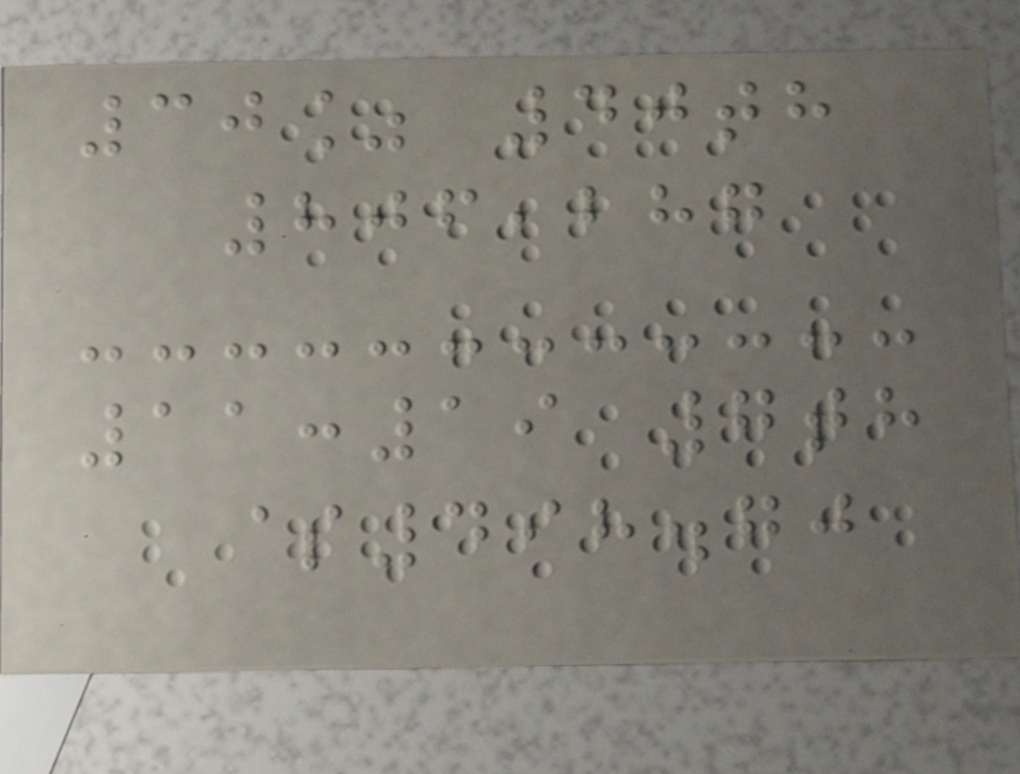30% 40th
806,287
11:19 7th
$498.70
